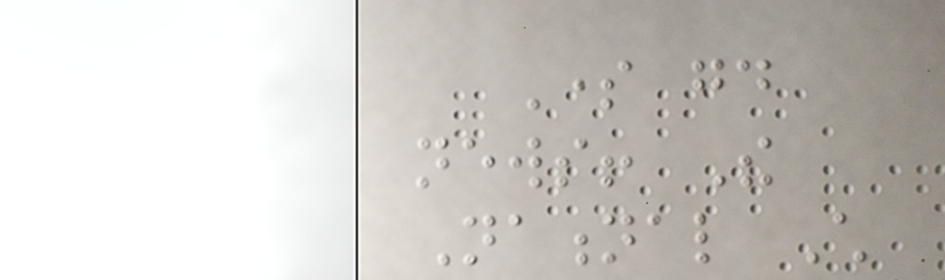Some good
news! The
National Child
